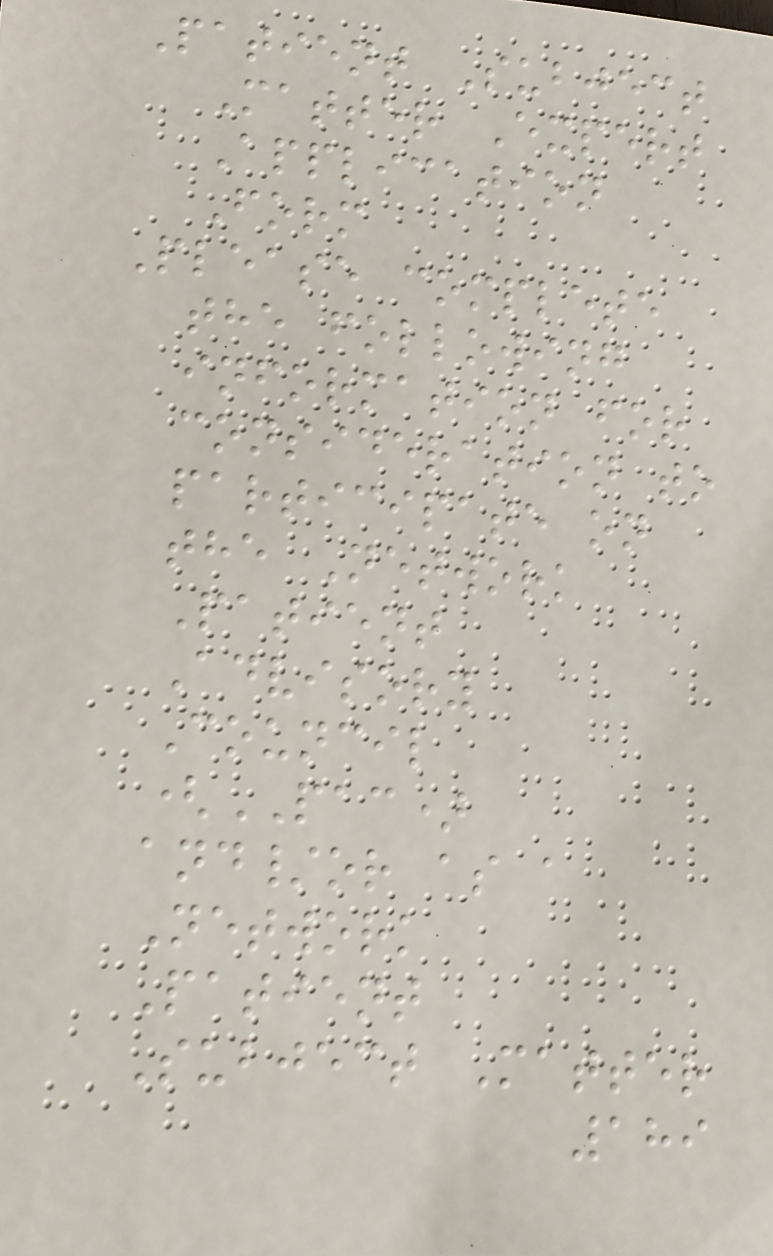Patient Subject
Matter Expert
Application
Form
Please complete
the following
information for
consideration to
participate on
the Network
Patient
Advisory
Council
(PAC)
and/or as a
Network
Patient
Subject Matter
189
